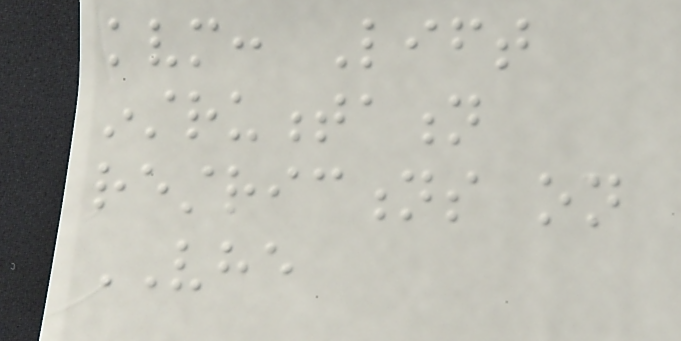kvm: Lift
instrumentation
restrictions on
VHE
